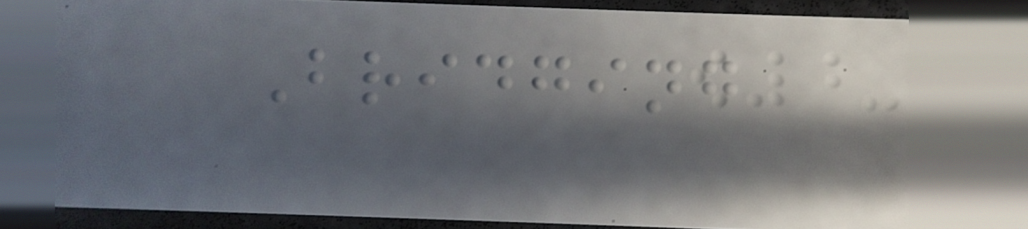Bridging
